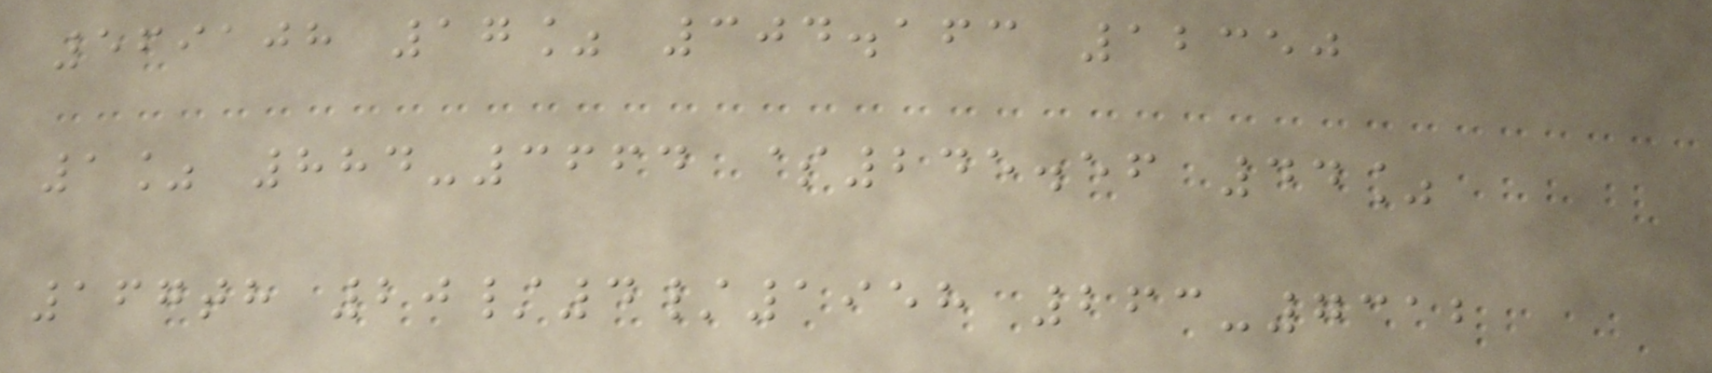569108 17% 304.163 12350
1% 884-3664 $245.56 44%
167th 20/4/1958 263-7312
